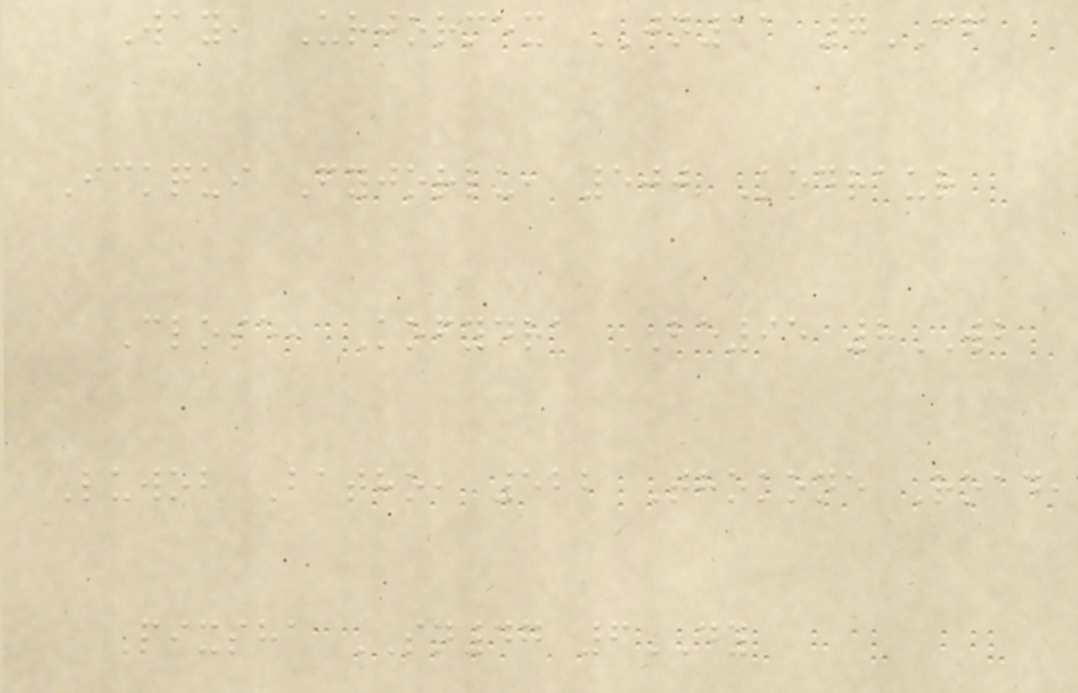Way, Urjormex JN11 7CF
Ickqui Fyjorlu, 500 Kodraur
Close, Kofydra BE95 8WB
Luwob Batho, 522 Thokone Road,
Pixsha SN47 6DY
